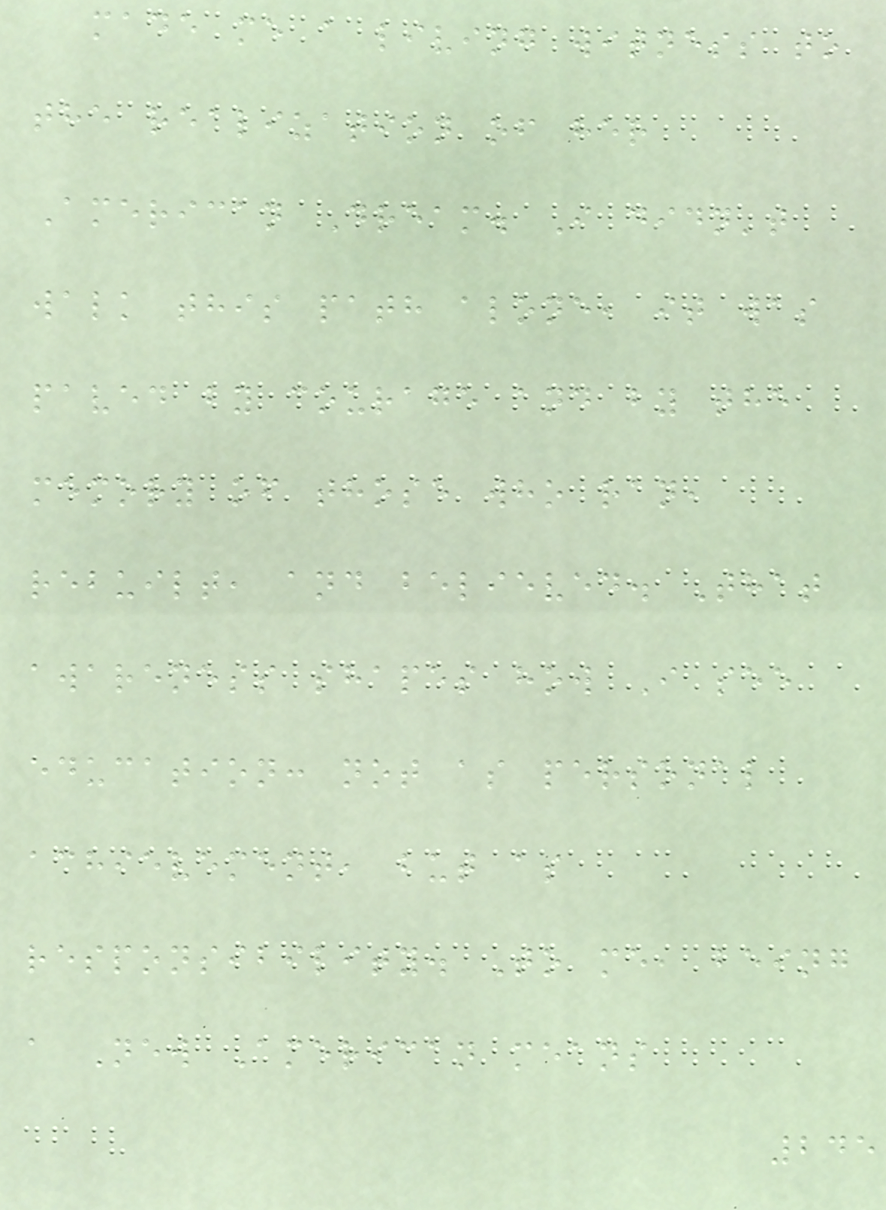made me a living witness to
the realization of her
American Dream. I didn't
walk this path alone, it was
paved by courage and by the
memory of those who ran,
rebuilt, and believed. That
awareness shapes how I see
education: not as personal
achievement, but as
responsibility. To me, being
a New American means
245
